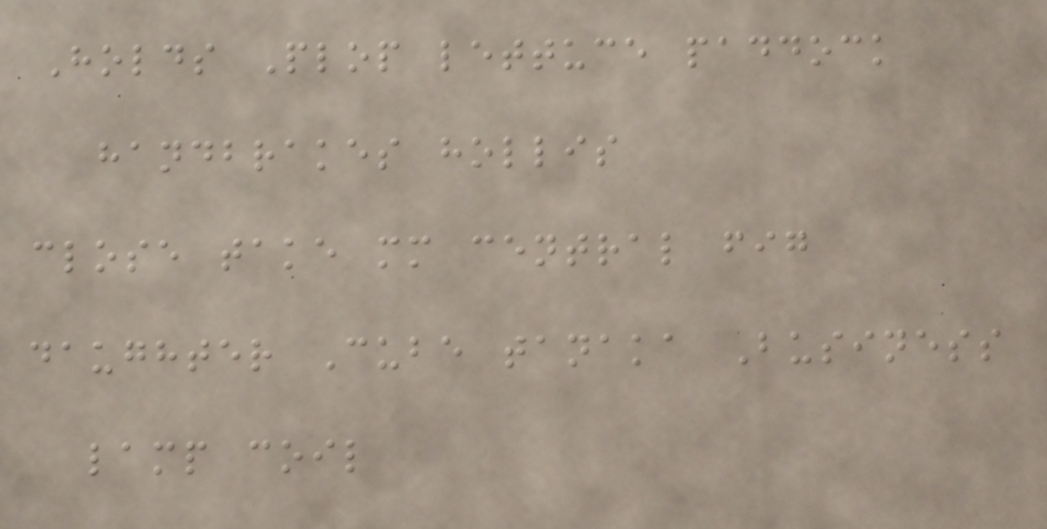Holds Plop lettuce paddock
handbrakes hollis
close take mm central fig
daughter Cube tanaka Business
lamp coil
